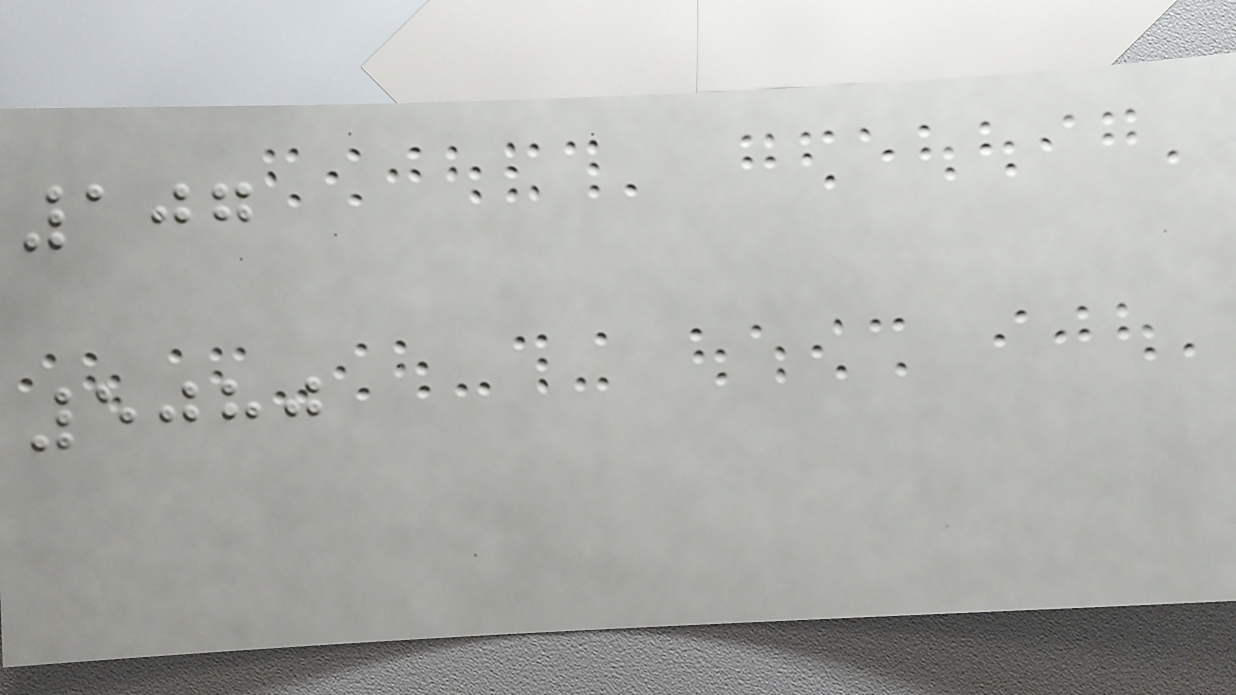107
5080
